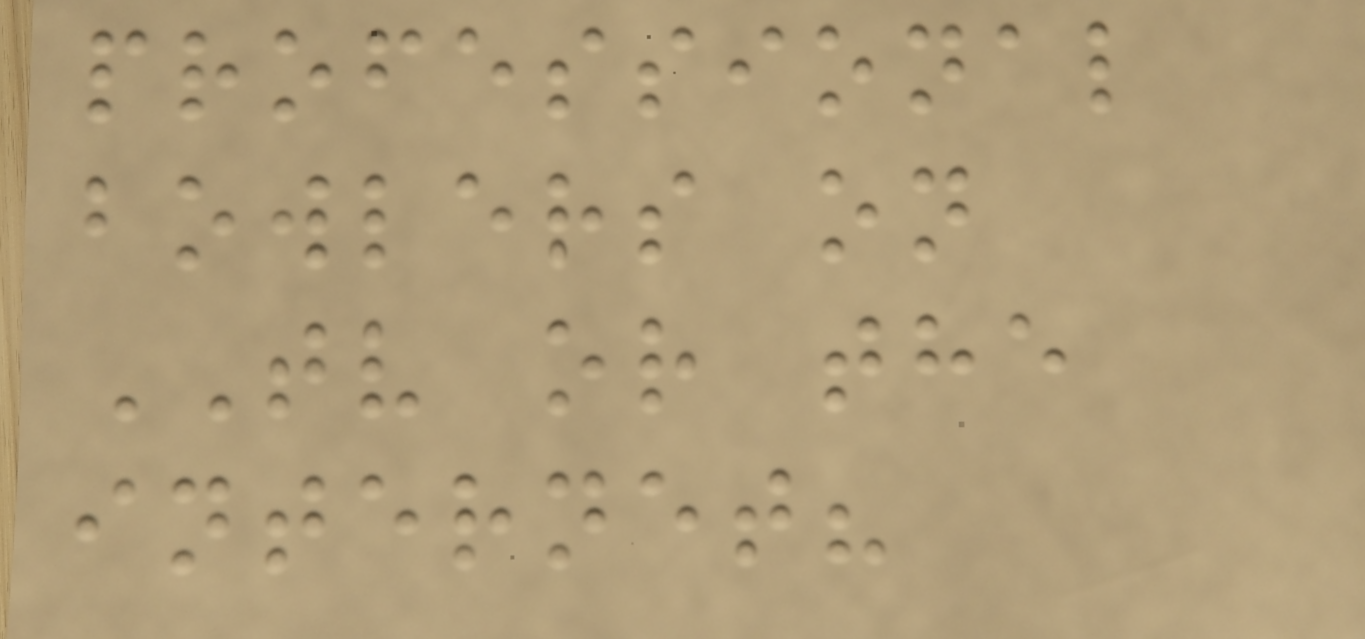professional
bowlers on
TV or the
internet?
